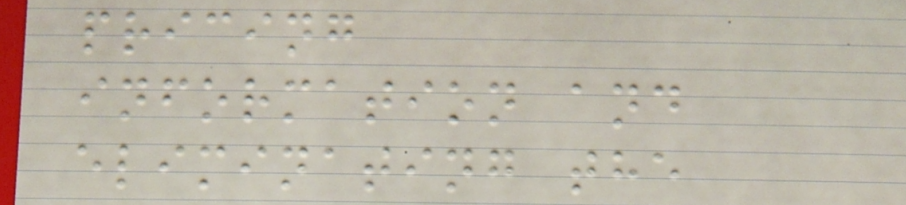pricing
information and
eliminating the
